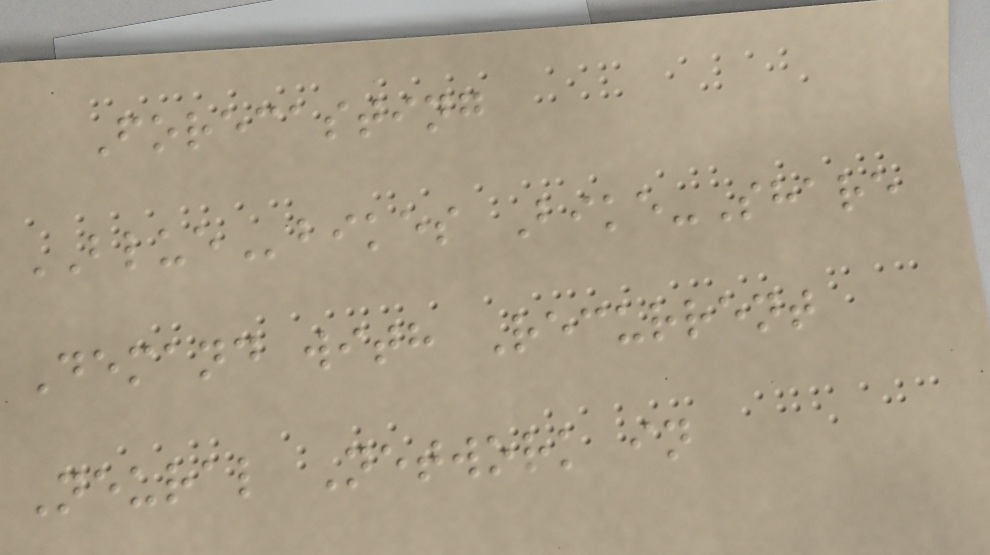Forecasting
BLUEbikes Bike-Share
Demand with Recurrent
Neural Network in
